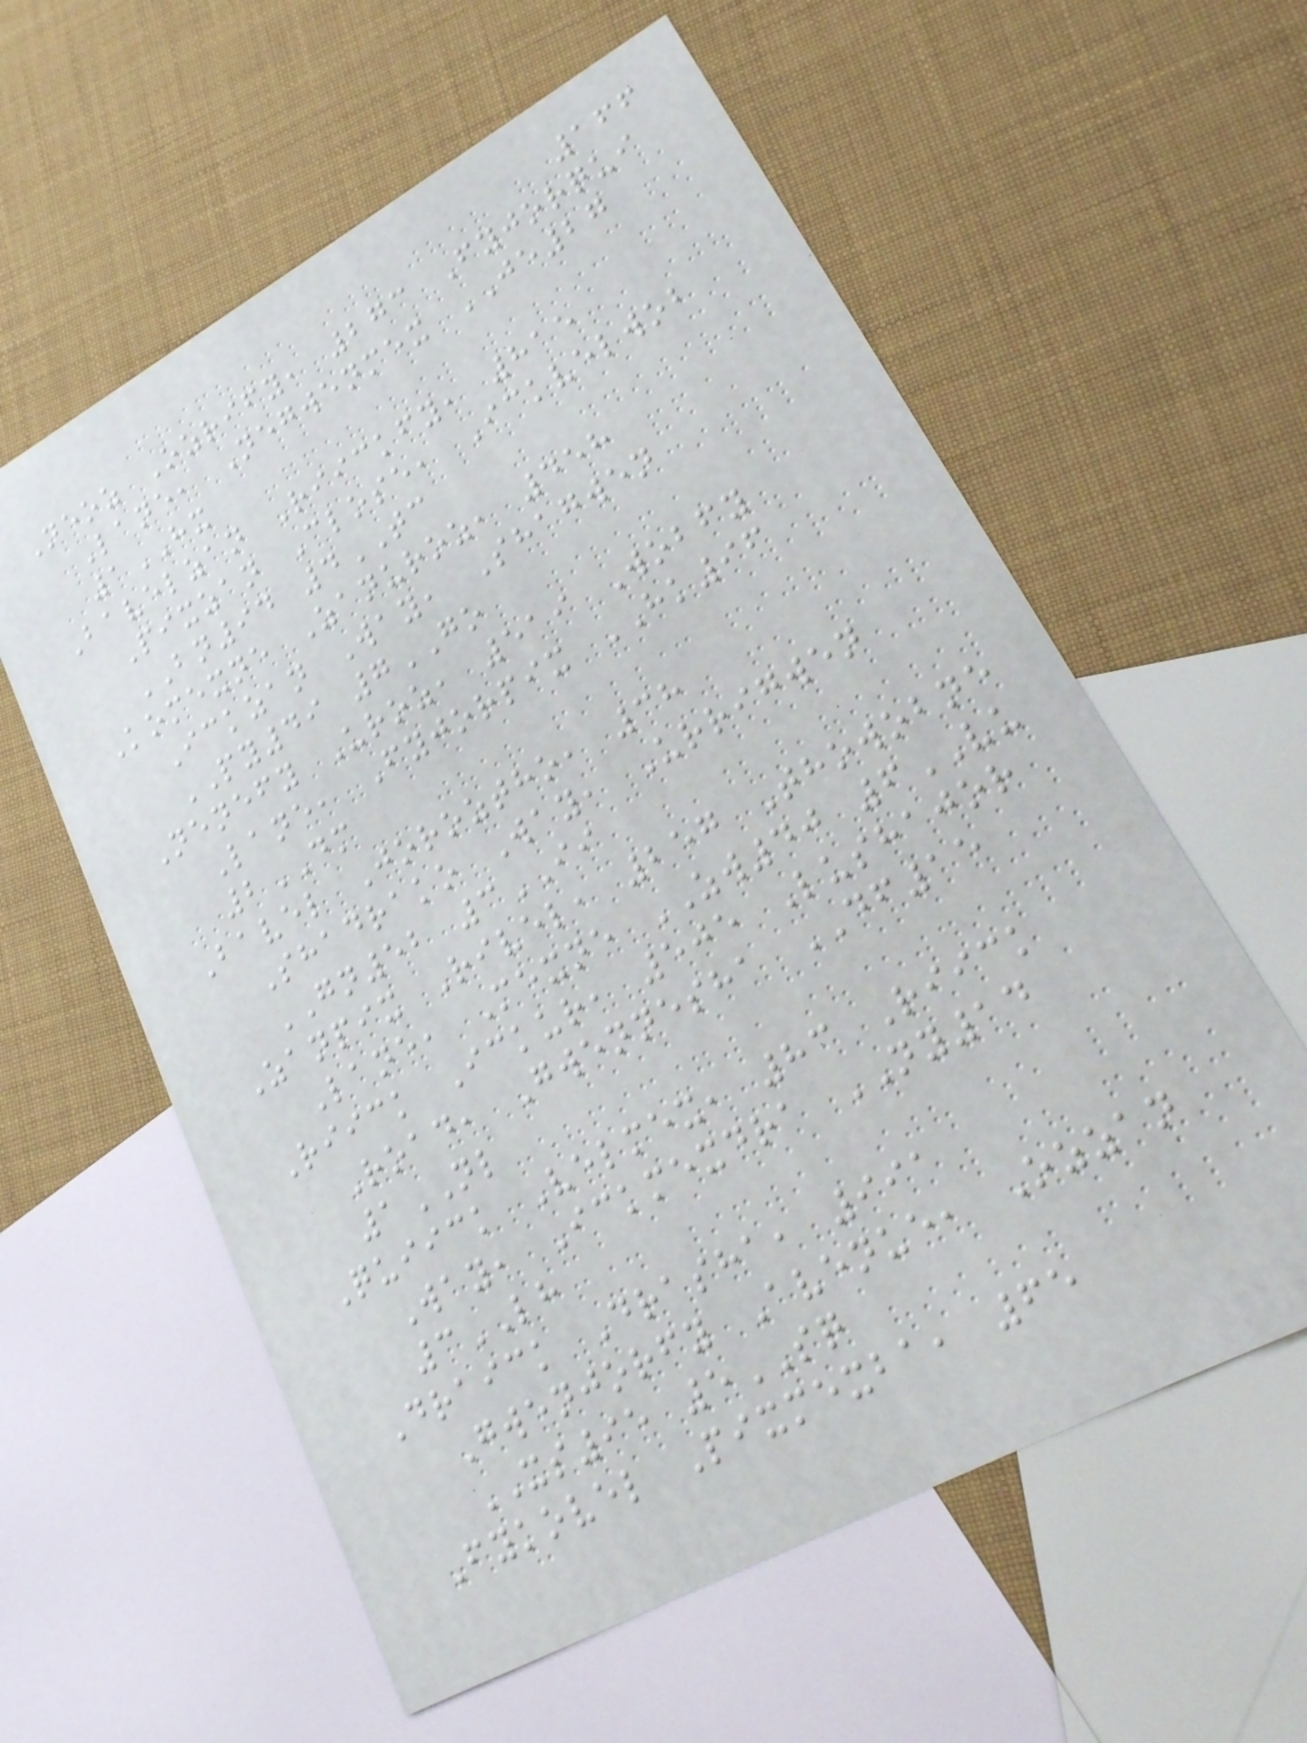166
Neoz Ozrify, 273 Fyjorqui
Lane, Negwenmex JE27
1HX
Bavelzan Riickfy, 815
Pixzan Close, Ickvelwob
BN94 4TC
Komexne Zanuroz, 458
Ickzan Way, Shagwen
PY49 7GO
Nenefy Uroz, 519 Wobfy
Lane, Fyjorpix HK96
2DM
Bavel Joroztho, 38
Shadrako Way, Urrigwen
GN52 3II
Zanpix Rivel, 257 Thowobne
Lane, Mexne ZW40 6VU
Riick Ickur, 505 Lushajor
Road, Gwennesha DF15
1NL
Quiick Velmex, 83 Riick
Way, Ickmexdra NY14
3LH
Draick Drasha, 991
Gwenjorfy Avenue, Ozzan
XS95 5SQ
Fykovel Pixmexba, 65
